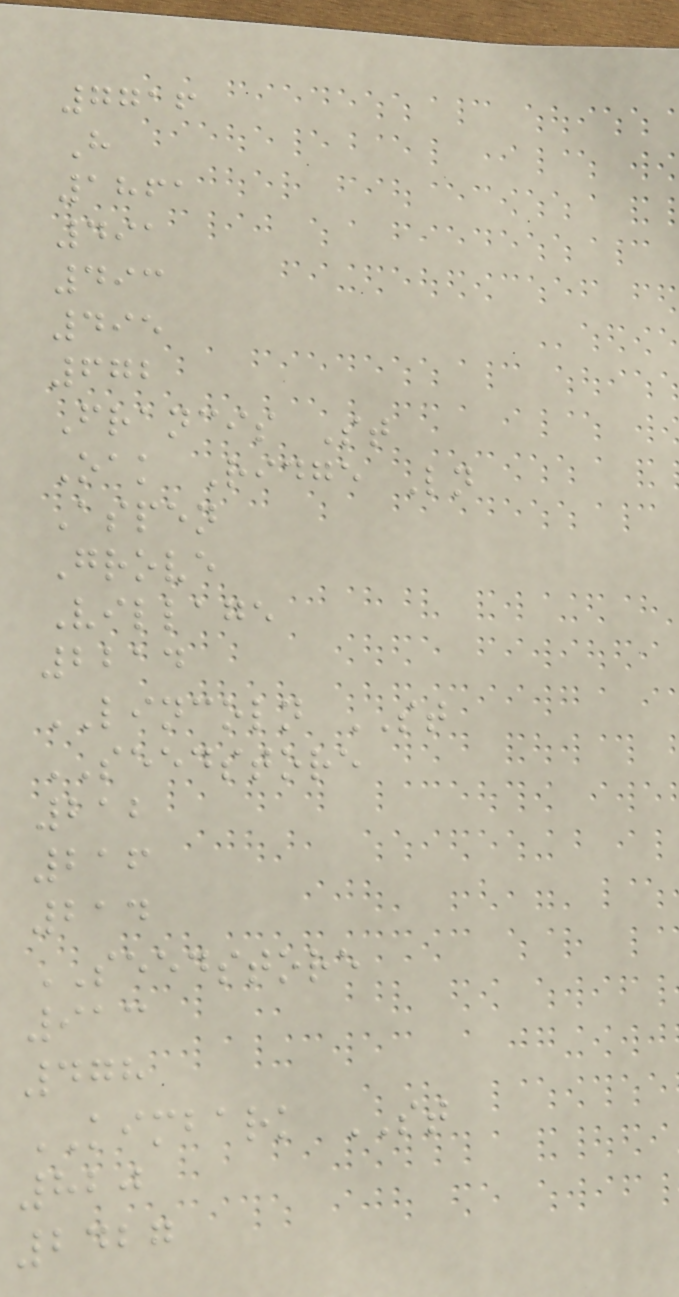7716
H
1861
491
493
495
672
Francis St
Oak Ridge Ln
Aspen
Grove
Village
2214
LINCOLN ST
SEEDSTORE
212
216
214
SEEDSTORE
913
478
KIMBARK ST
820
2427
